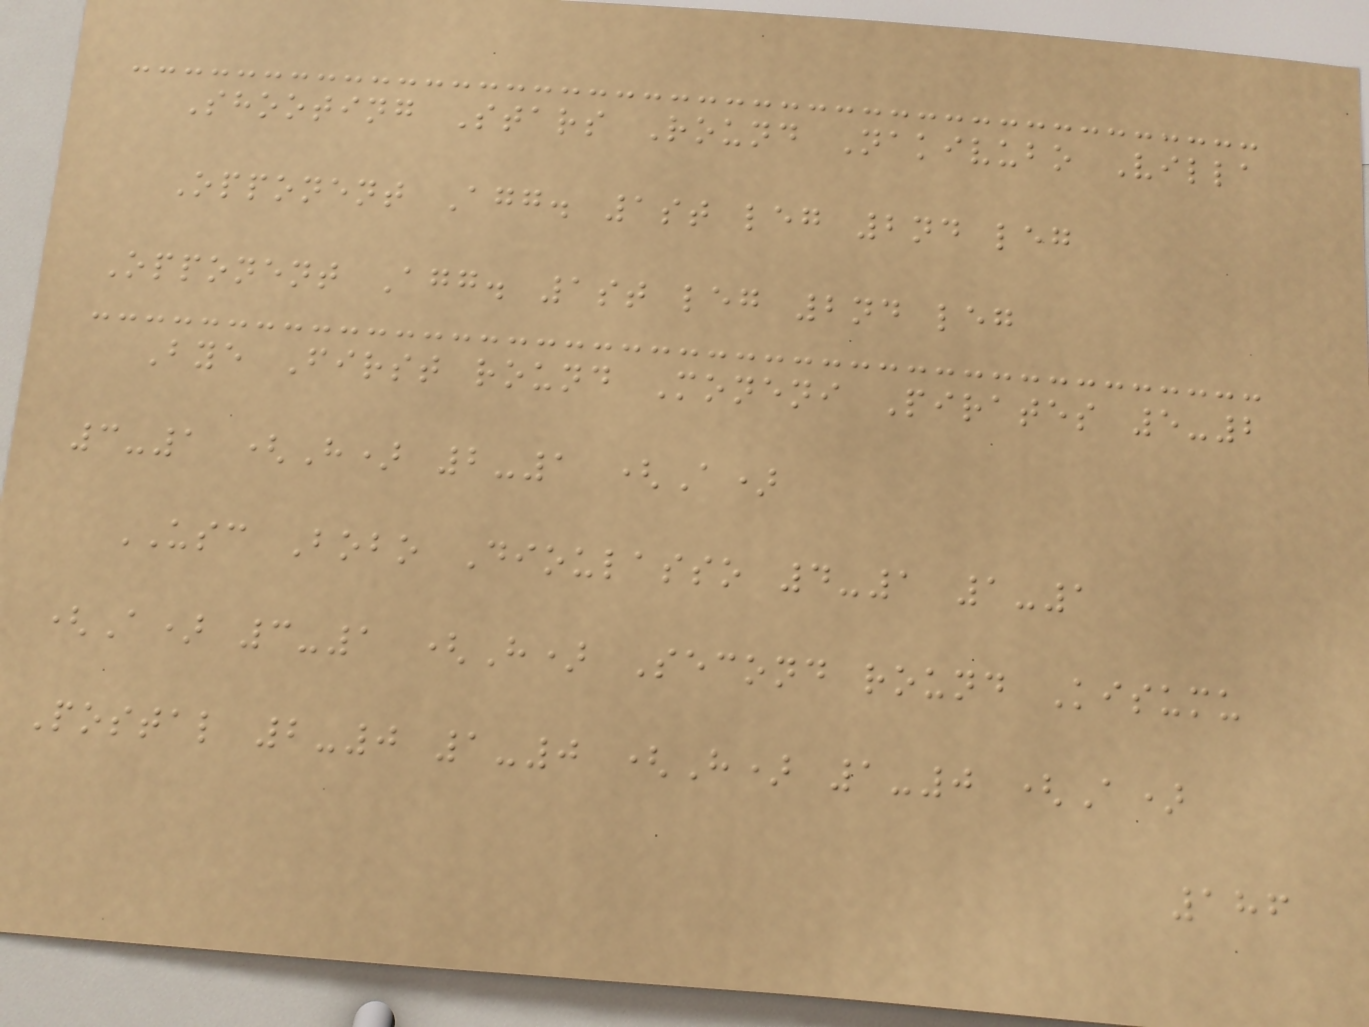Shooting Stars Round Nakivubo Villa
Opponent Agg. 1st leg 2nd leg
Opponent Agg. 1st leg 2nd leg
Bye First round Moneni Pirates 5-2
3-1 (H) 2-1 (A)
USC Bobo Dioulasso 4-1 1-1
(A) 3-1 (H) Second round Kisumu
Postal 2-0 1-0 (H) 1-0 (A)
186
